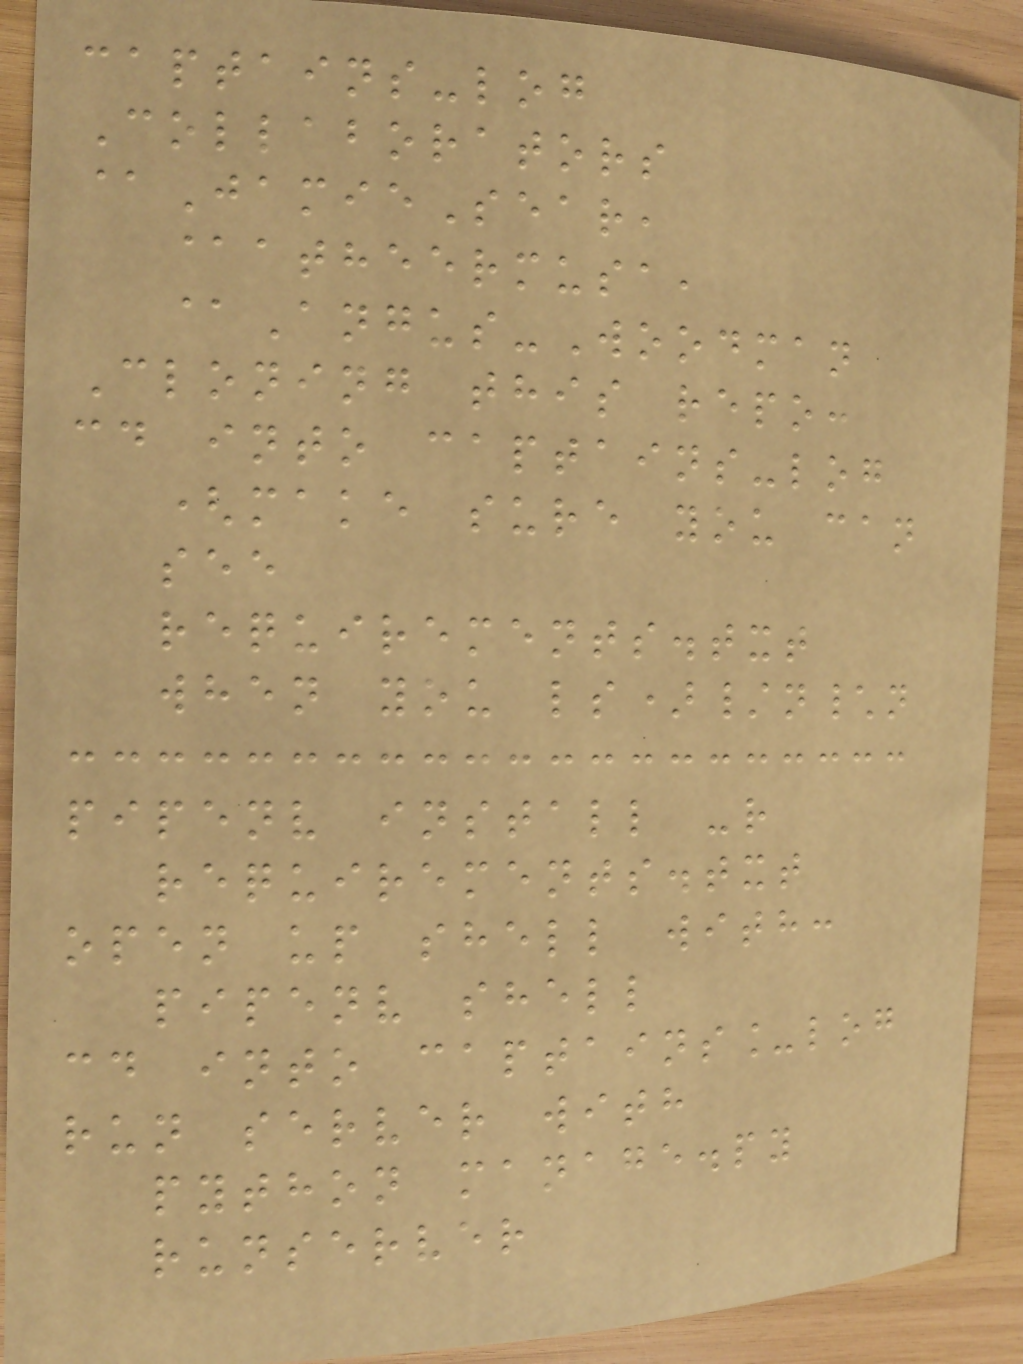captains-log
Collaborators
@JamieSear,
@atheermusa,
@Angus-Woodman
Cloning this repo:
cd into captains-log
(make sure you can
see
requirements.txt
when you ls)/n\n
pipenv install -r
requirements.txt
open up shell with:
pipenv shell
cd into captains_log
run server with
python manage.py
runserver
